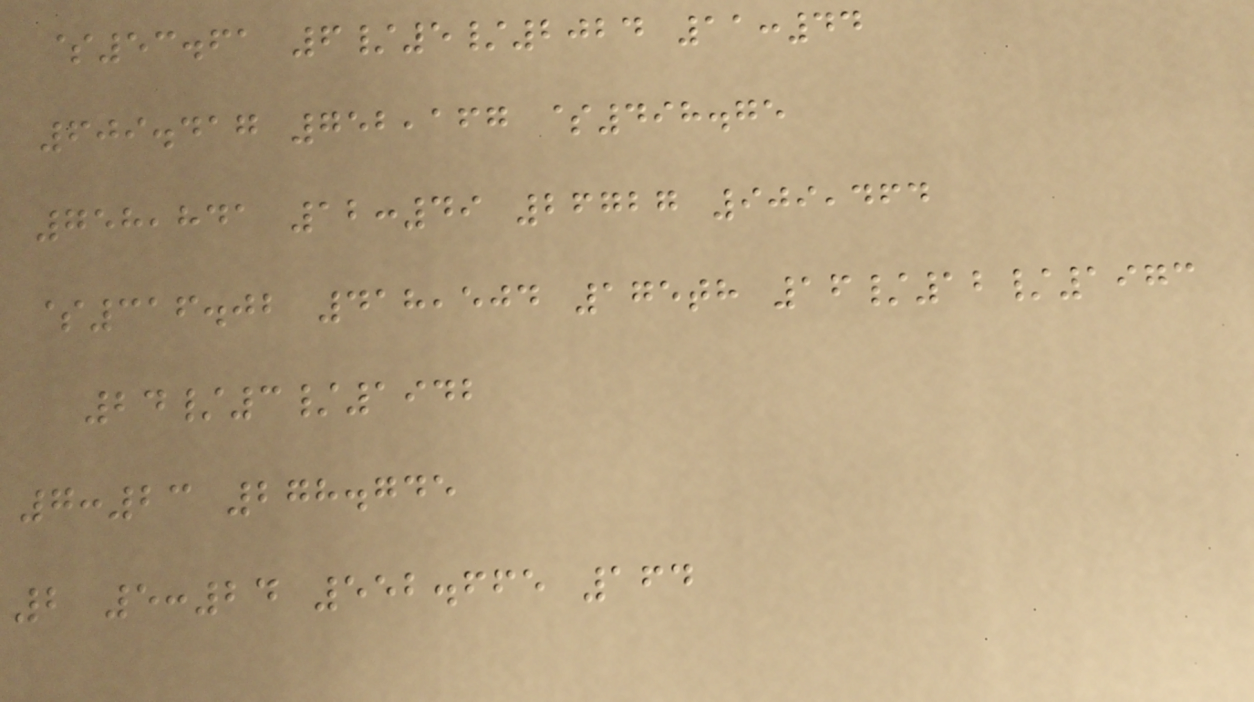$53.61 6/5/2024 11:44
609.417 752,167 $498.75
758,841 12:49 26727 909,464
$316.02 418,504 175th 16/12/1973
24/3/1942
7:23 278.745
2 5:24 552.665 164
